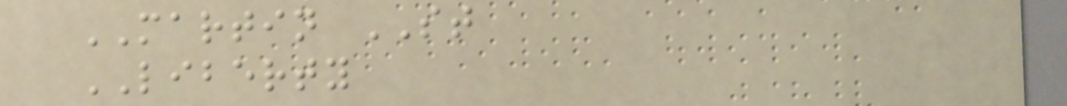MARTIN ST
LIBERTY
